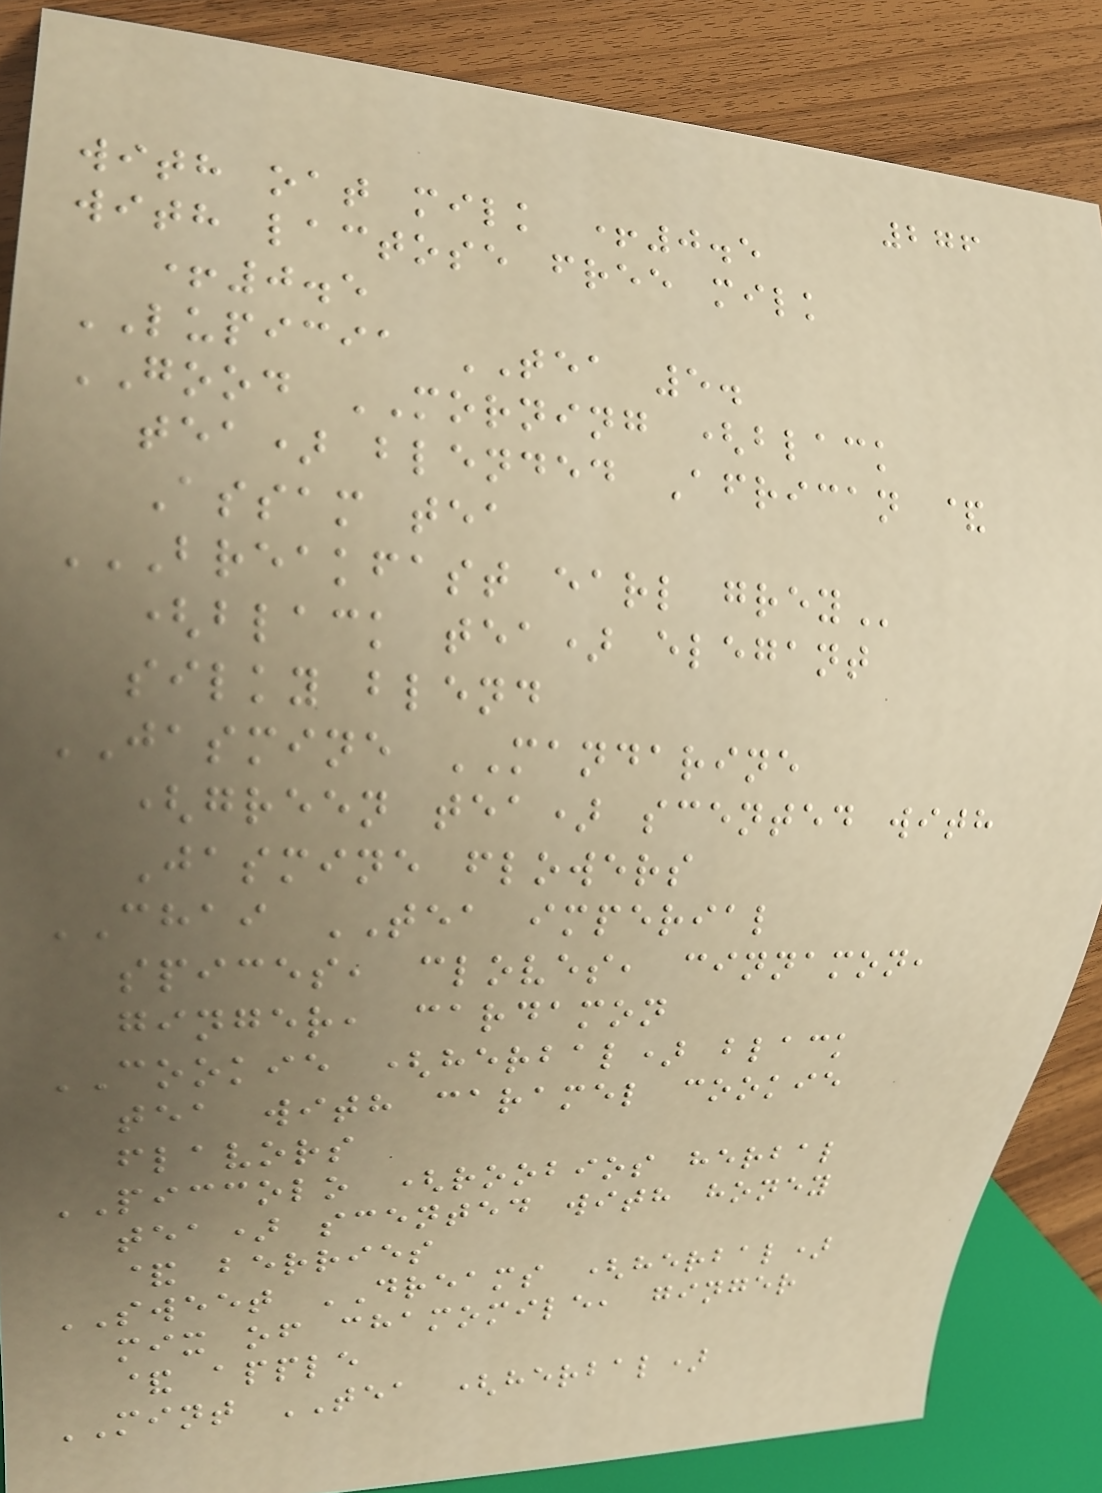276
with oat milk +0.5
with lactose free milk
+0.5
LUPICIA TEA 5.
GOOD MORNING (black
tea) blended African &
Assam tea
BREAKFAST EARL GREY
(black tea) elegant
silky blend
JASMINE MANDARINE
(green tea) scented with
Jasmine flowers
CHAI TEA imperial
spices, cloves, cinnamon,
ginger, cardamon
COOKIE (herbal) black
tea with caramel cookie
flavors
PICCOLO (roobios herbal
tea) scented with honey
& berries
SWEET DREAMS (herbal)
mix of chamomile, ginger
& apple
MINT TEA (herbal)
